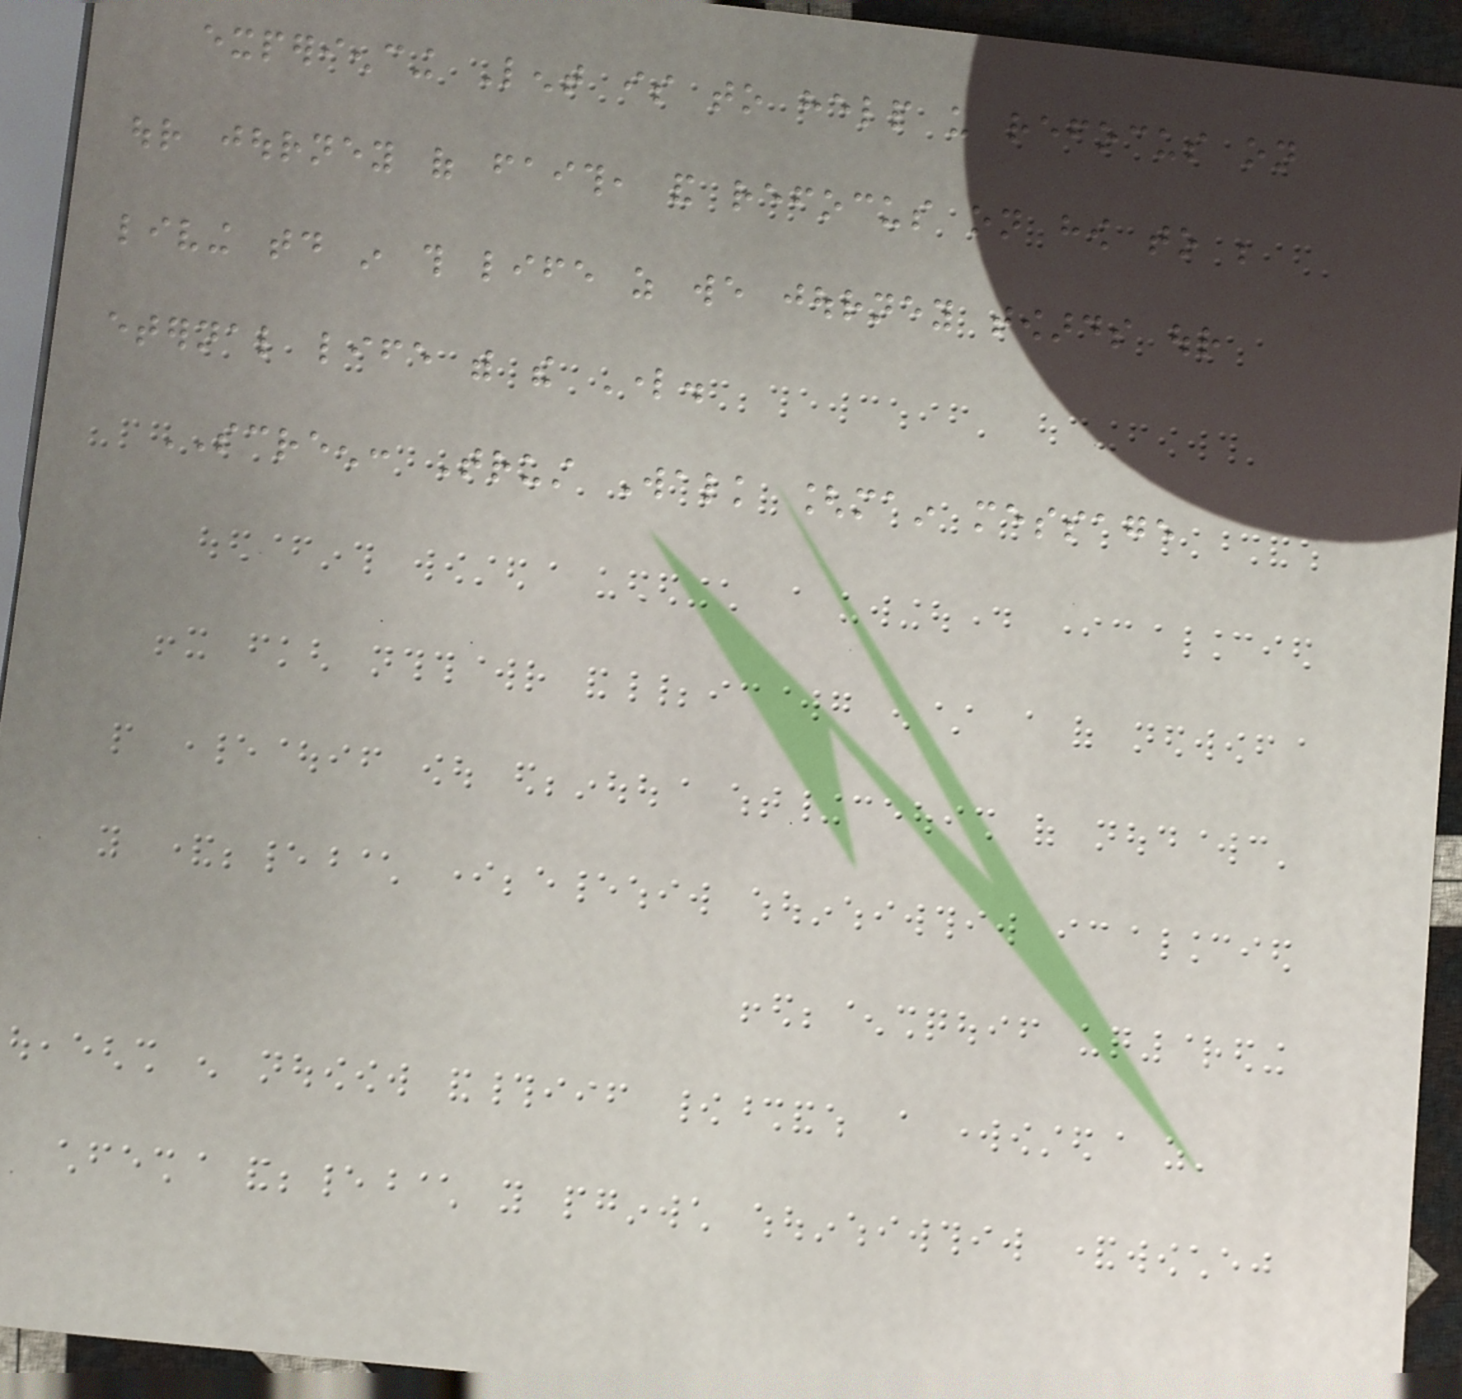experiencing Lent is to help us refocus on
our journey of faith, and refocus on how to be
living today in this life as we journey towards our
eternal life with the Lord.
SCREEN: Trust Walk [main message
